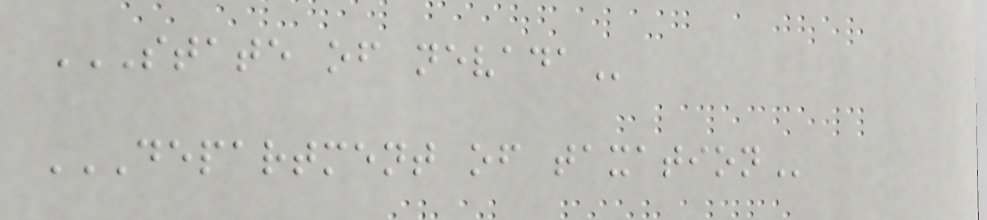STATE OF NEVADA
DEPARTMENT OF TAXATION
